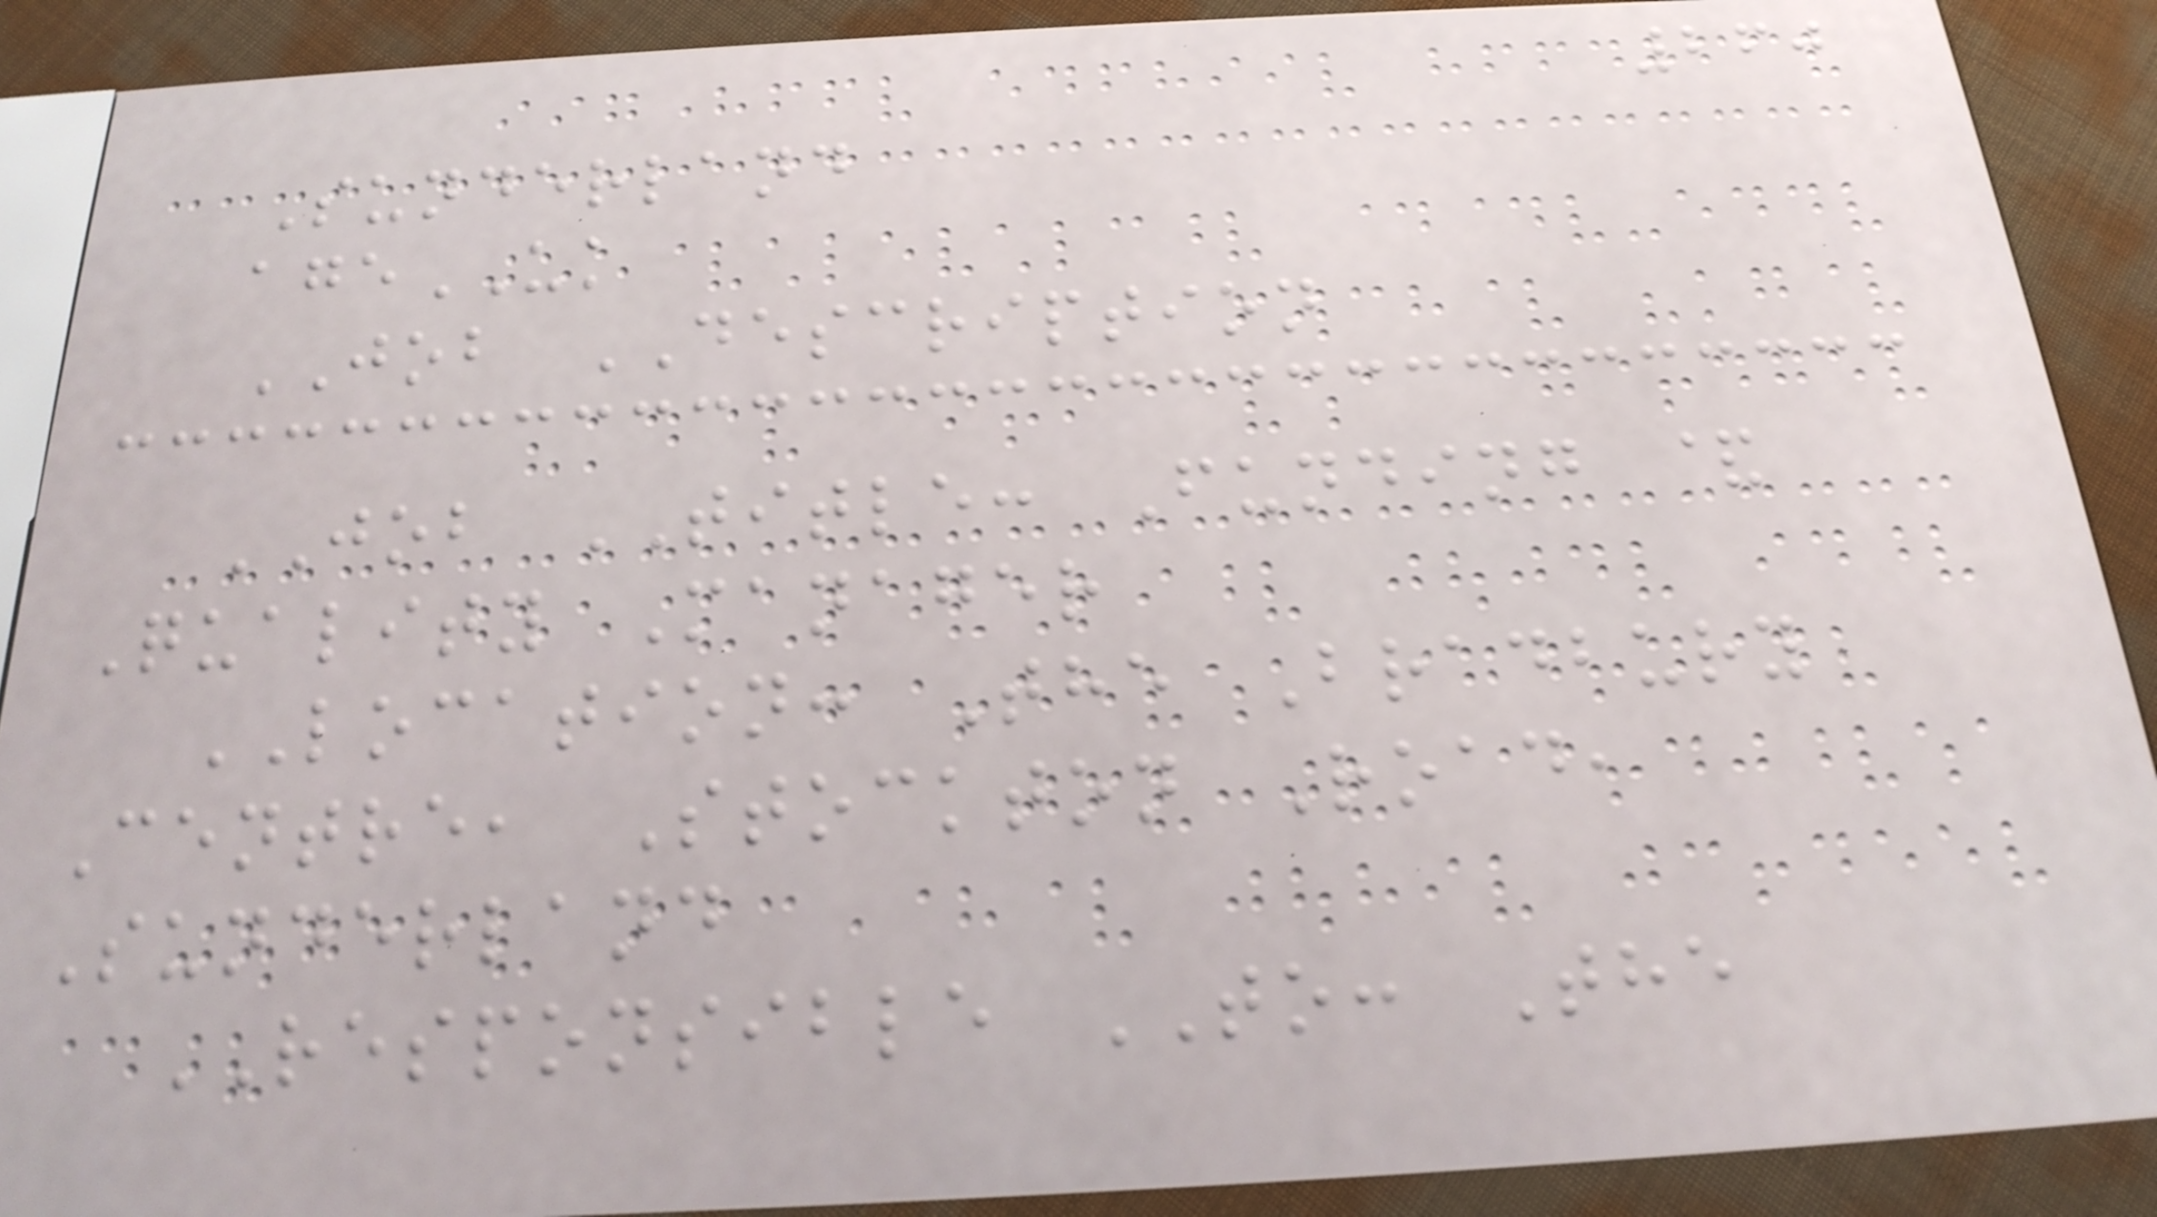260
Sunderland
ageUK
JOB DESCRIPTION
JOB TITLE: Funding &
Quality Manager
LOCATION: The Bradbury
Centre, Stockton Road,
Sunderland
RESPONSIBLE TO: The
